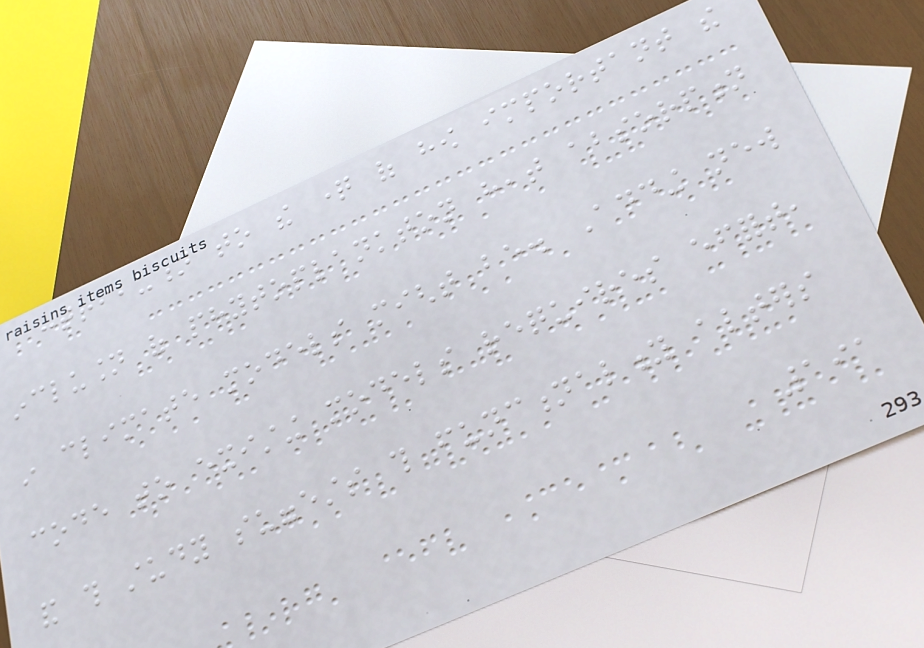contribution to the question of how important the
inclusion of phytoplankton heat absorption
in climate models might be. Adding new
code to existing models requires effort,
and this study suggests this functionality alters
191
